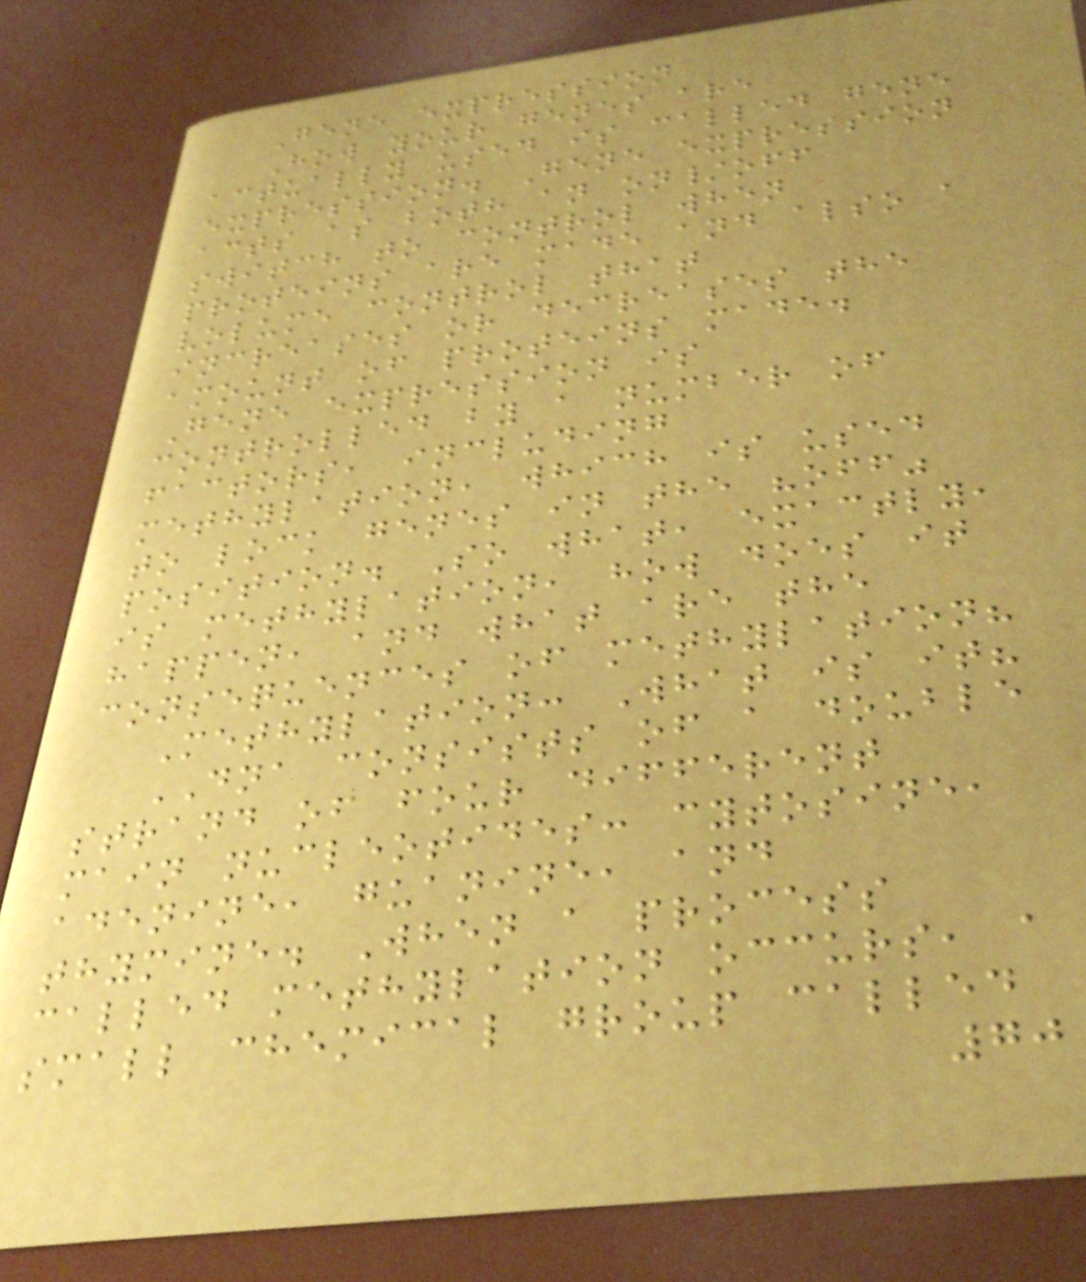Gene expression
How your genes are
actually used is called gene
expression. Gene expression
acts as both an on/off
switch to control when
proteins are made and also a
volume control that
increases or decreases the
amount of proteins made.
Gene expression is
controlled by a number of
factors, including
methylation, which is used
to lock genes in the "off"
position. So what, exactly,
is methylation, how does it
happen, and what are the
consequences of methylation?
Methylation: What is it?
DNA consists of a double
strand of four different
main nucleotides: cytosine,
adenine, guanine, and
thymine. When a process
called methylation occurs, a
small chemical group called
70
